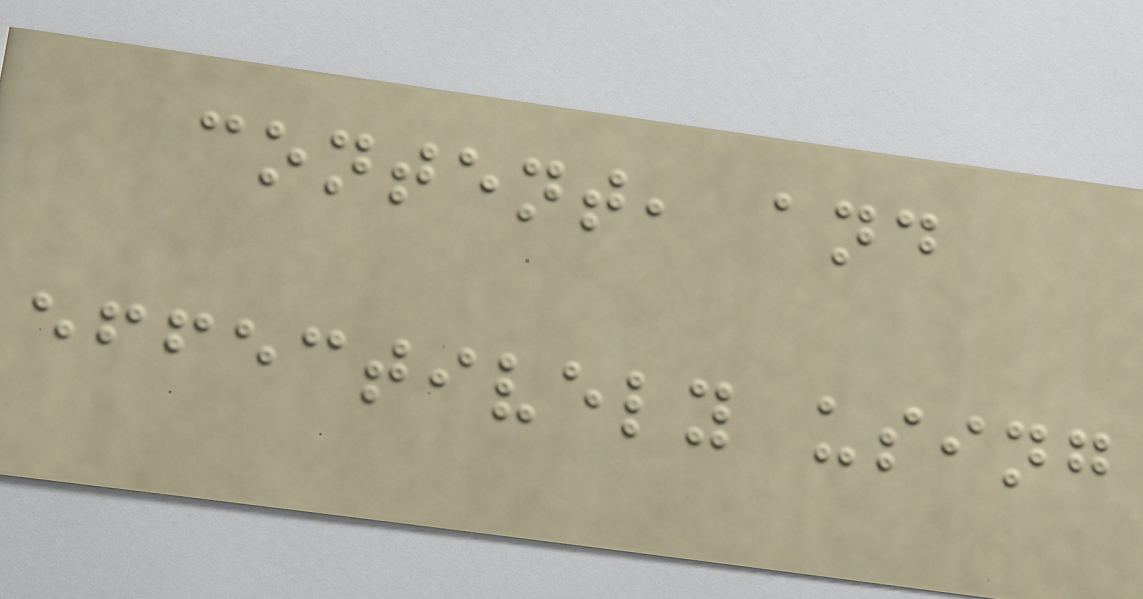content, and
effectively using
